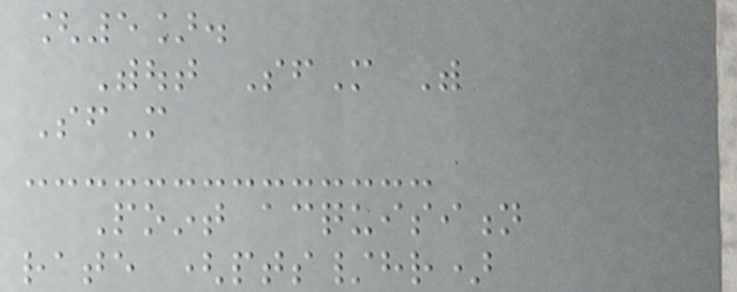[5].
Without SfM With
SfM
Point acquisition
rate (pts/hr)
